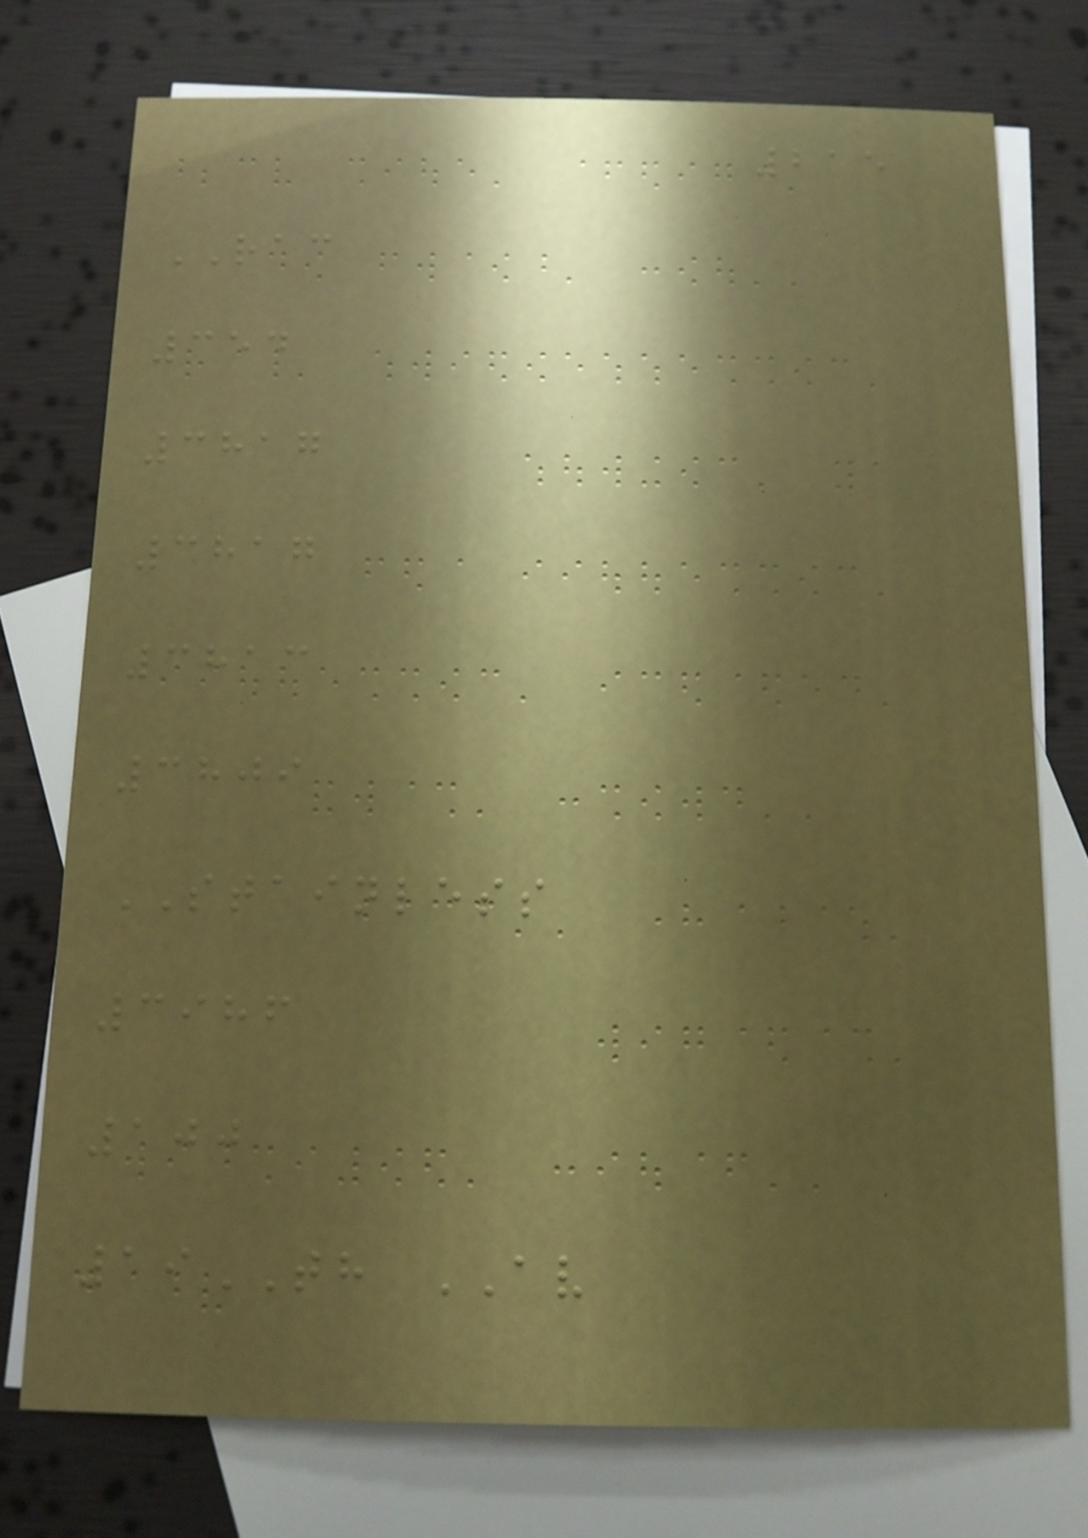215
RAC
354
3817
3817
3813
3809
STAINLESS
3986
100
19TH AV
